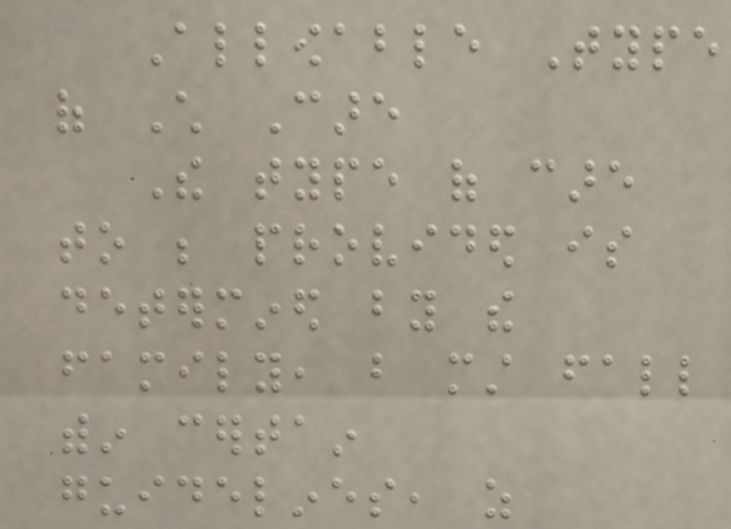Allowable Type
of Child Care
The type of care
to be provided is
determined by the
family, but must fall
within certain
guidelines, as
